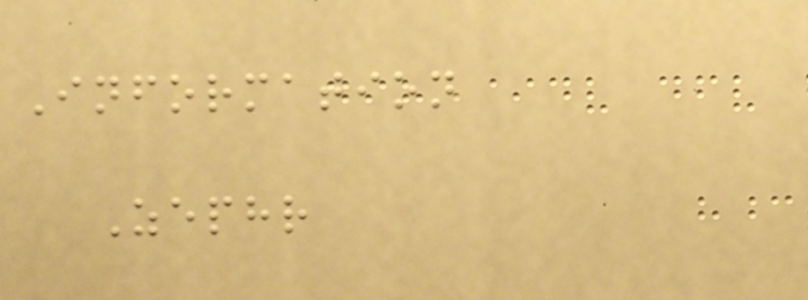Information
Zephr
